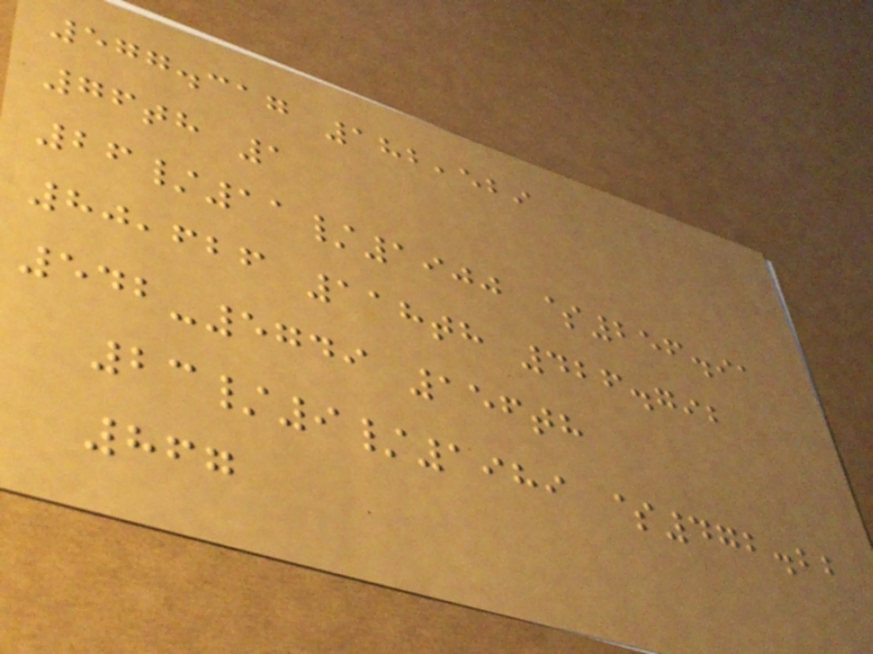577.317 182,529
76th 1
26/11/1900 $256.91
80,626 118th 426.792
542-5749 156th
23/9/1989 $472.22
867
